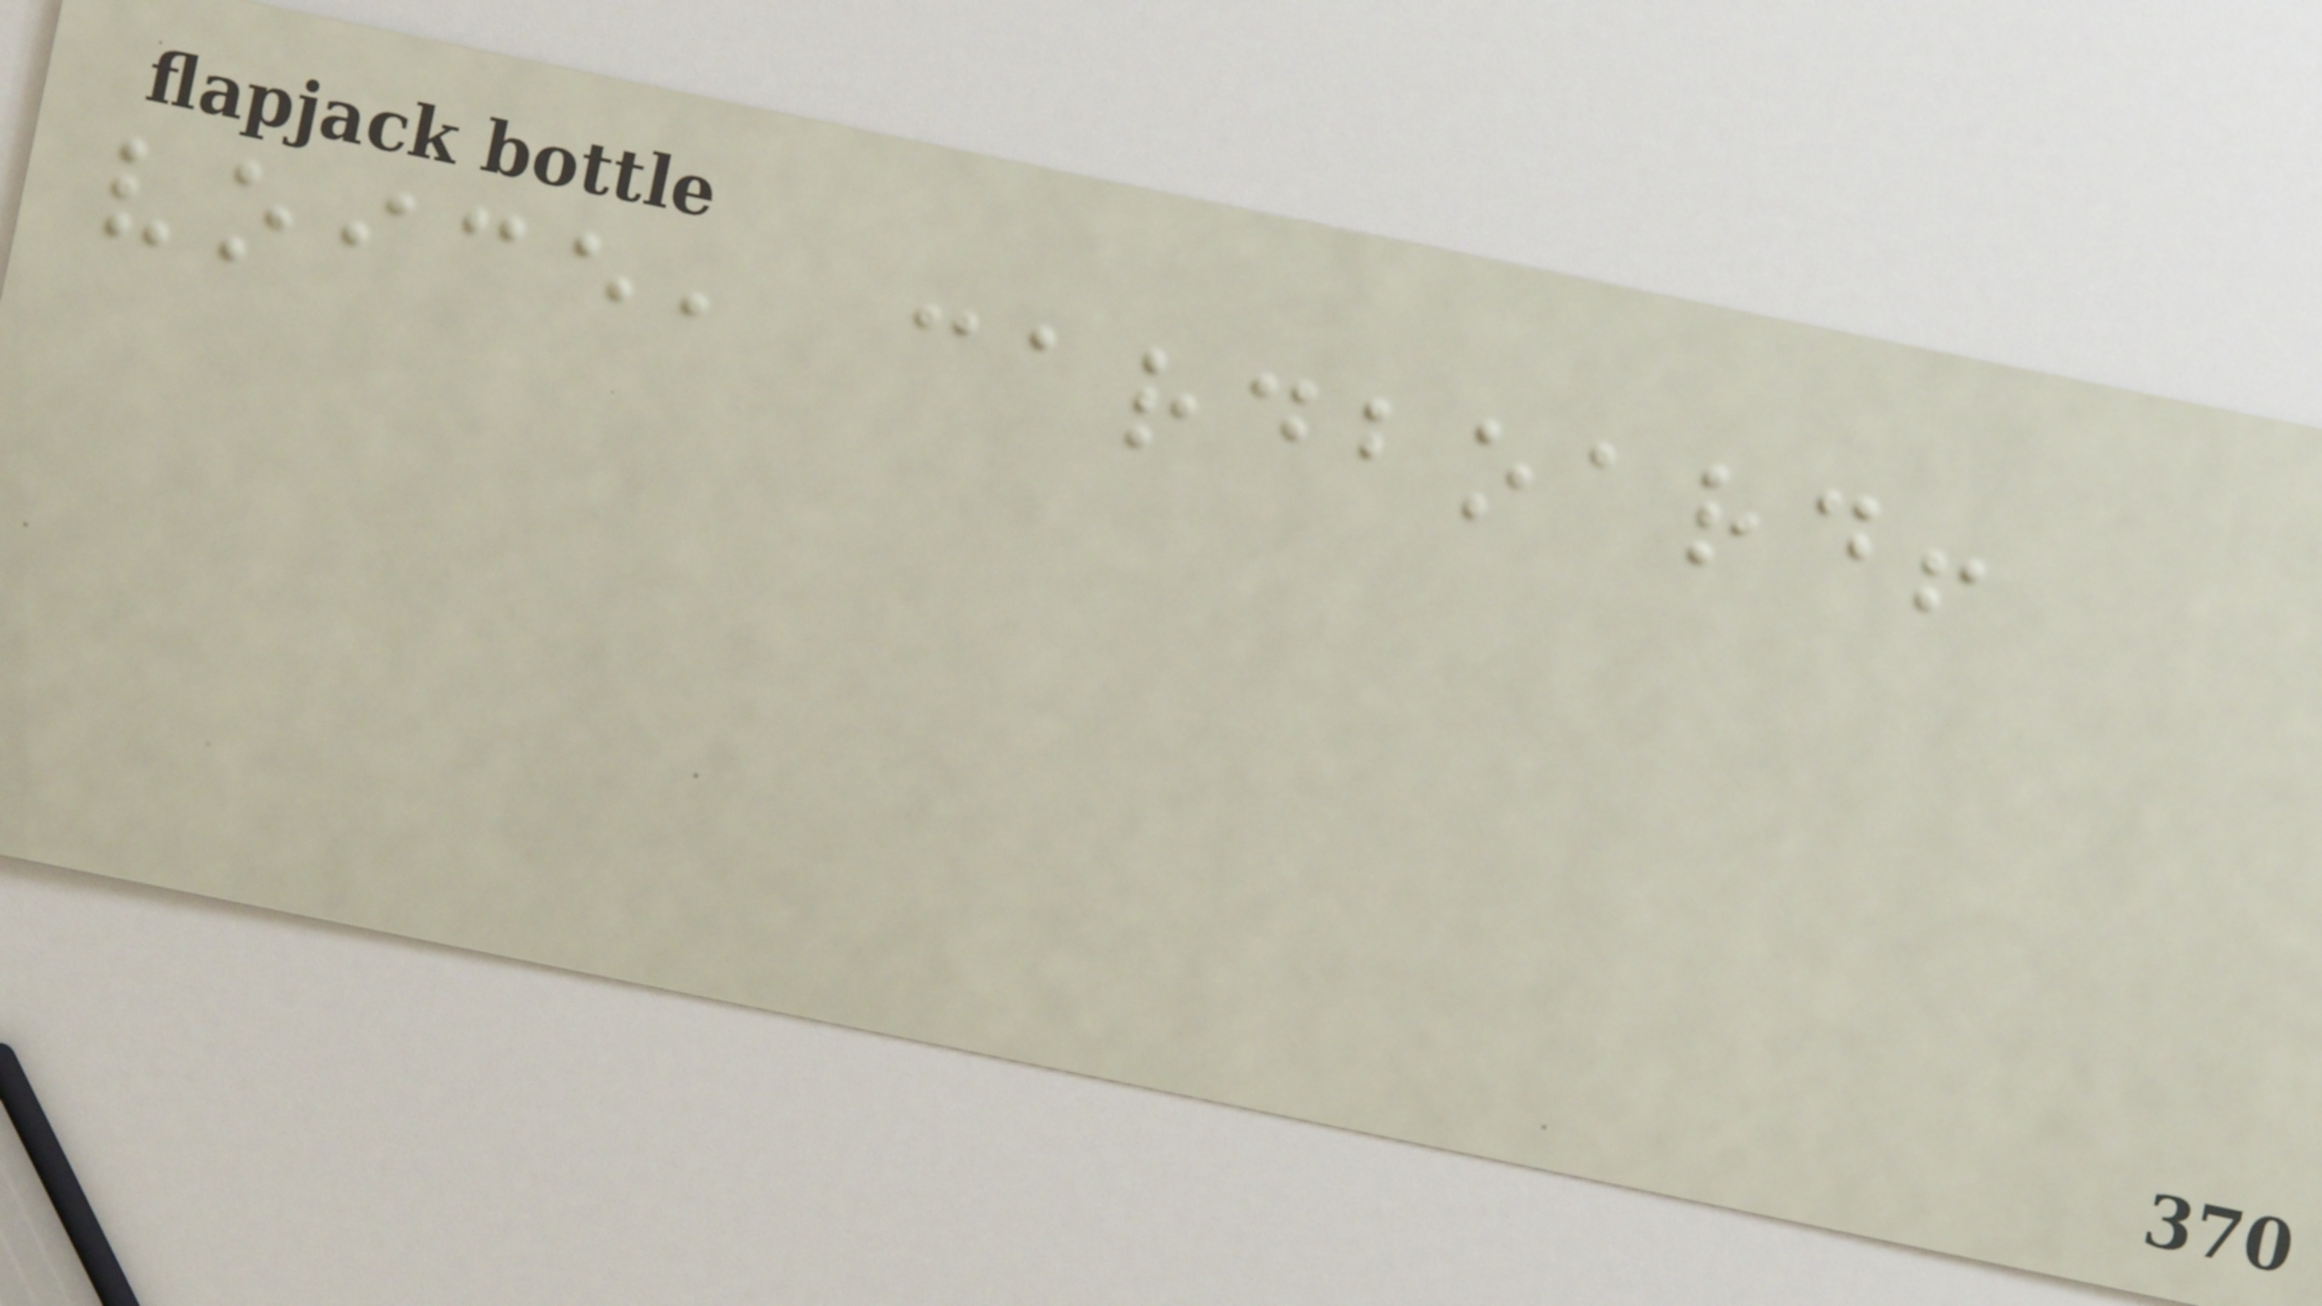voice, cardboard!
